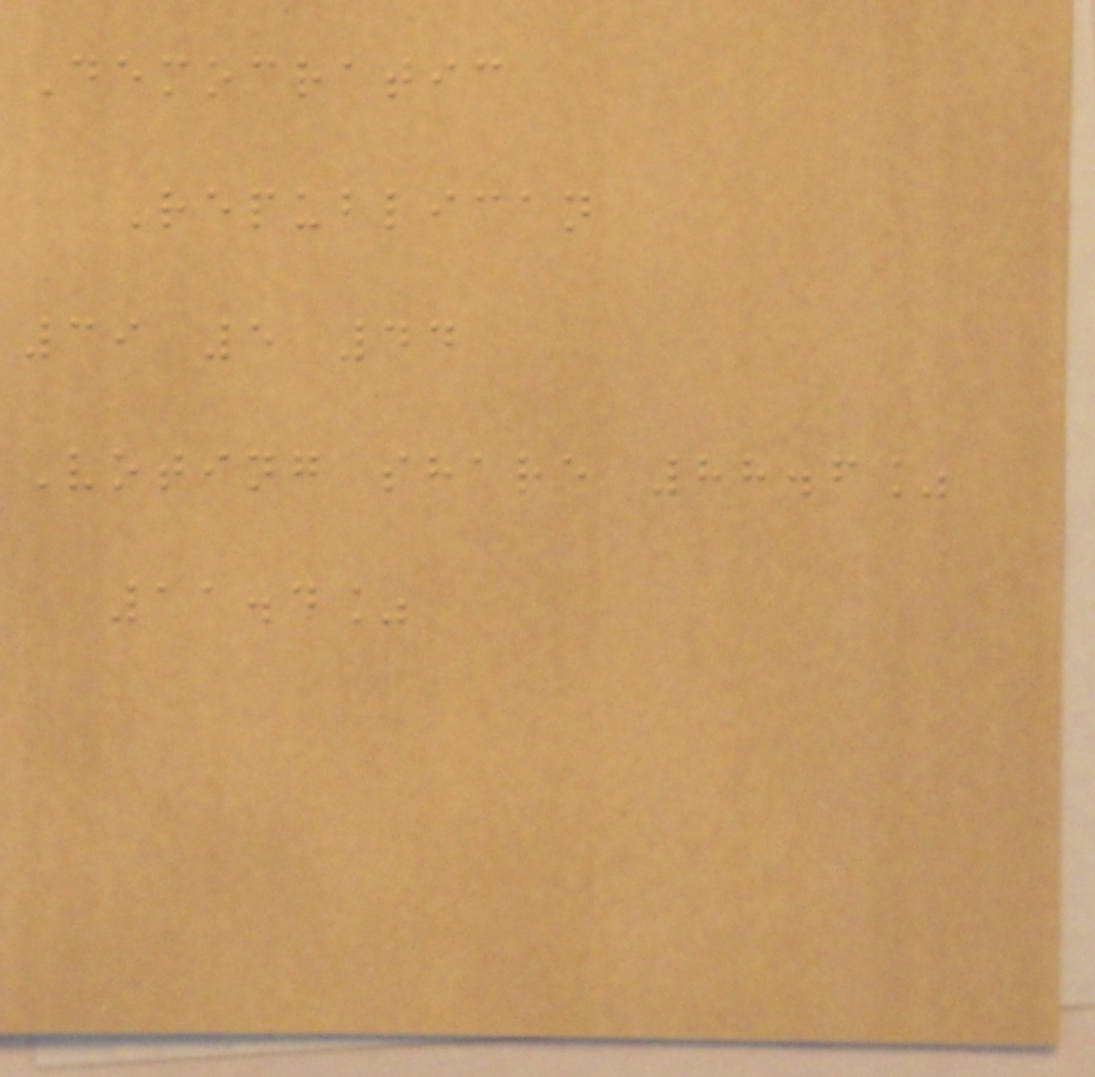Democratic
Republican
39 5 44
Voting share 88.6%
11.4%
